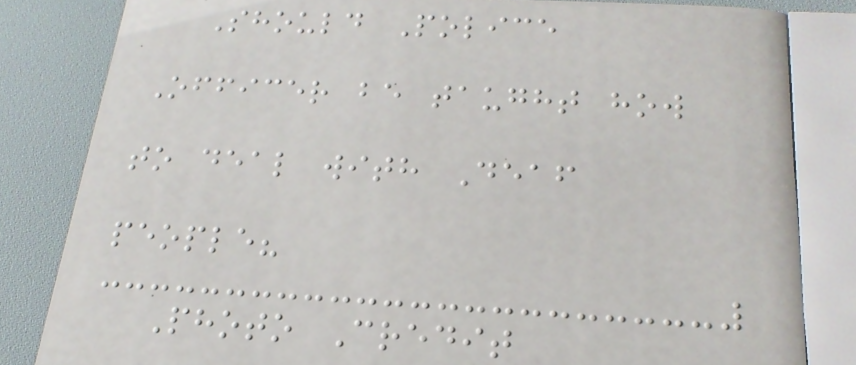Should Police
Officer be taught how
to deal with Deaf
people?
Photo Credit
